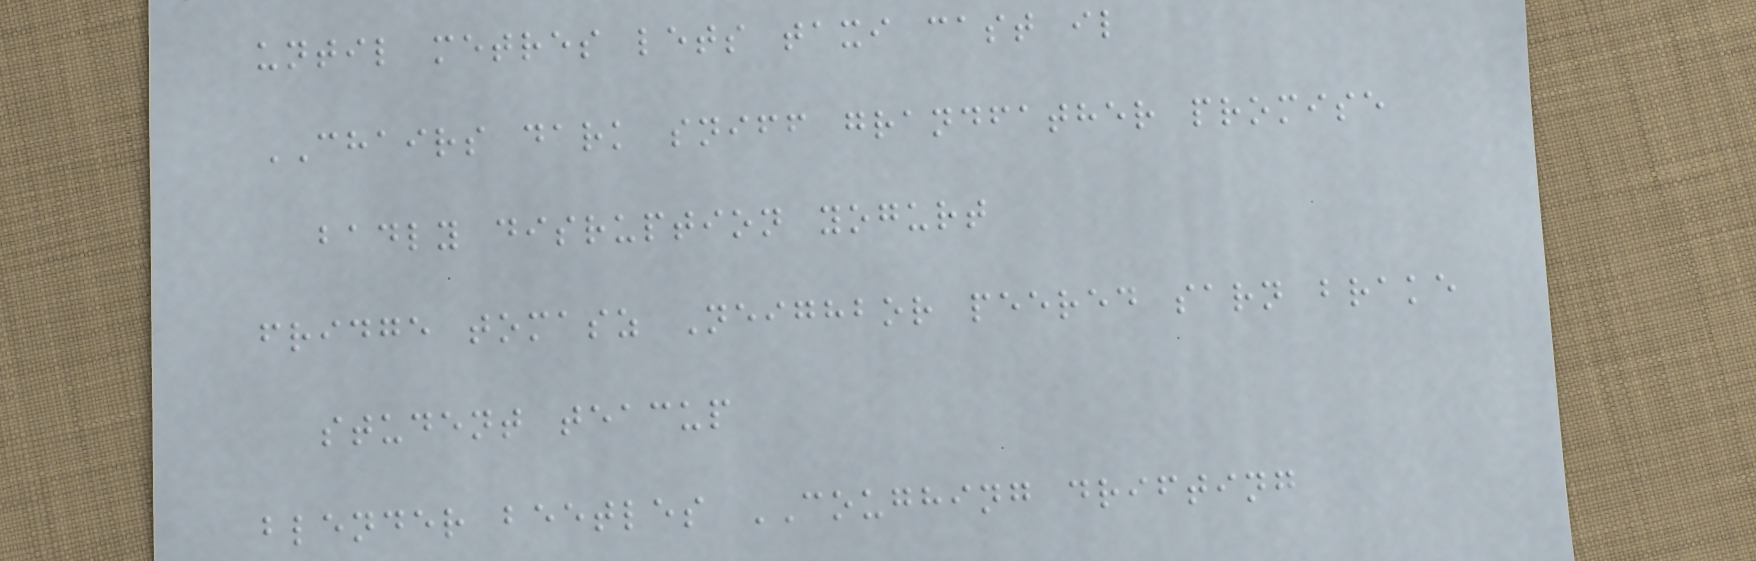until metres lets taxi cast il
CHAIRS dark sniff grandfather promise
badly disruption yogurt
fridge tomasz Neighbor peered sarn brake
student teacup
blender beetles COUGHING drifting
